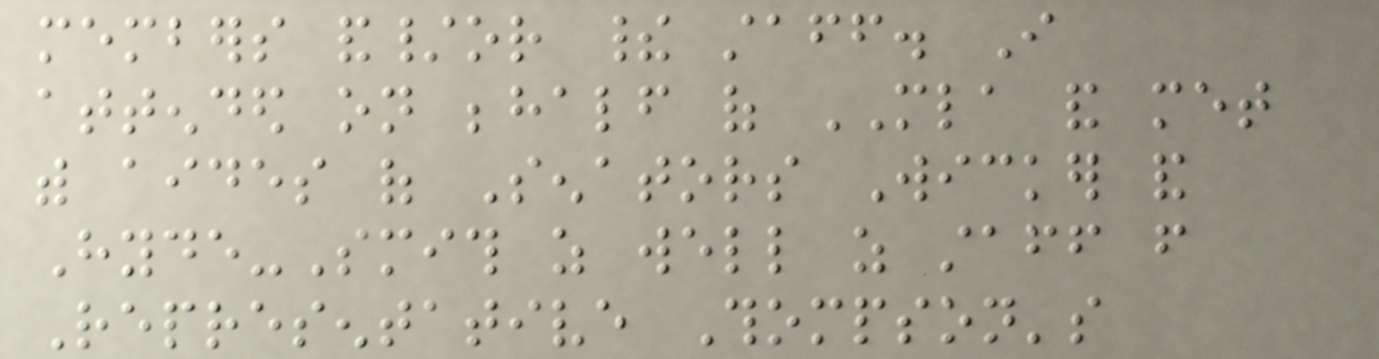members and/or their staff. I
attended on behalf of MLA and met
with aides of Senators Wicker and
Hyde-Smith as well as staff from
Representative Thompson's
